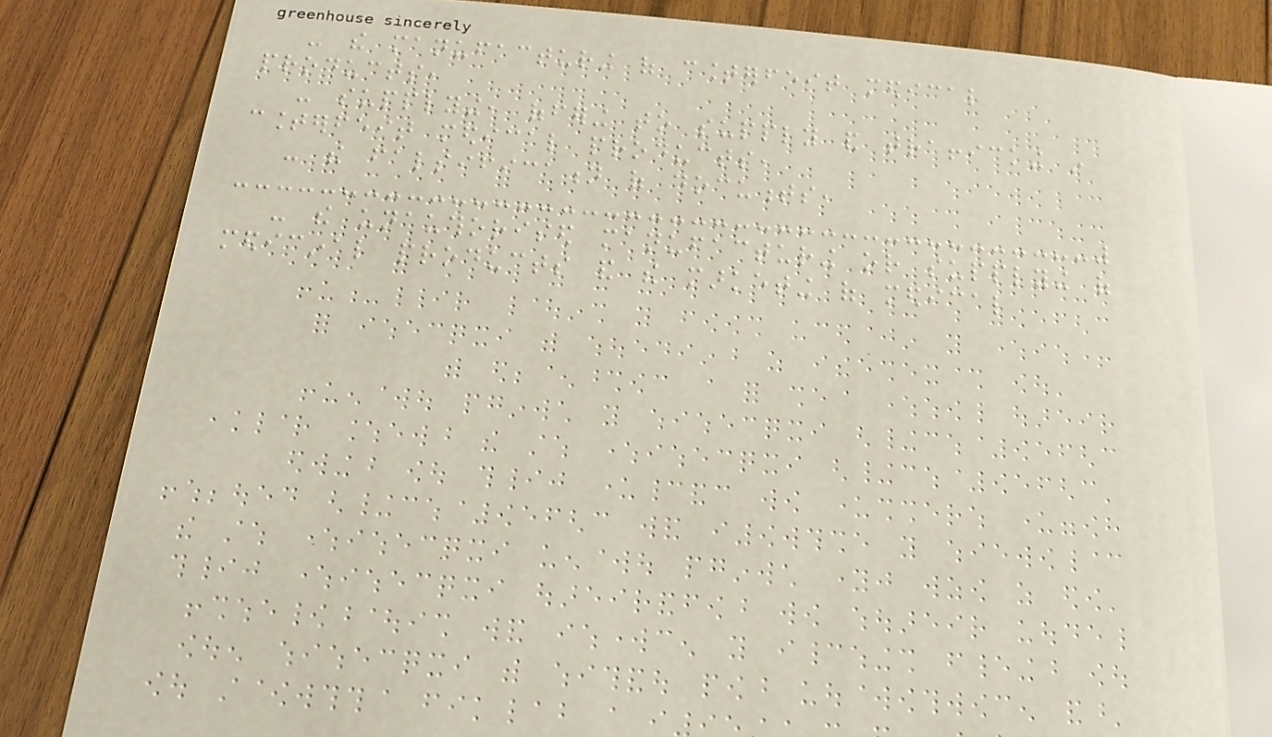- the manufacturing of counterfeit medical
products,
- supplying, offering to supply and trafficking in
counterfeit medical products,
- the falsification of documents,
- the unauthorised manufacturing or supplying of
medicinal products and the marketing of medical
